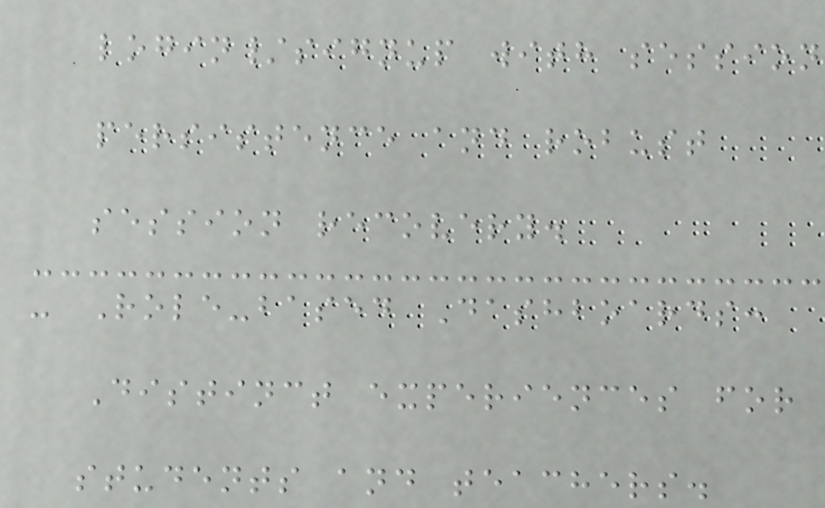login/signup with session
persistence and robust
session recovery.
- Role-based Dashboards:
Distinct experiences for
students and teachers.
